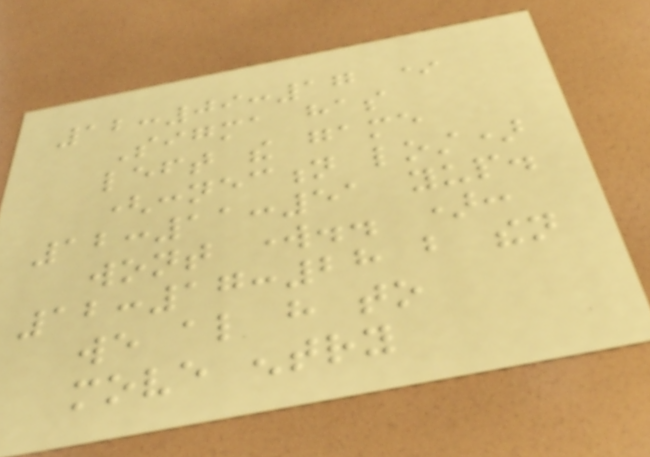12:09:17 *
Sigma has
left the game
(connection lost)
12:11:51 yup.
wont work.. ):
12:17:28 but then
we also have to
move entry
